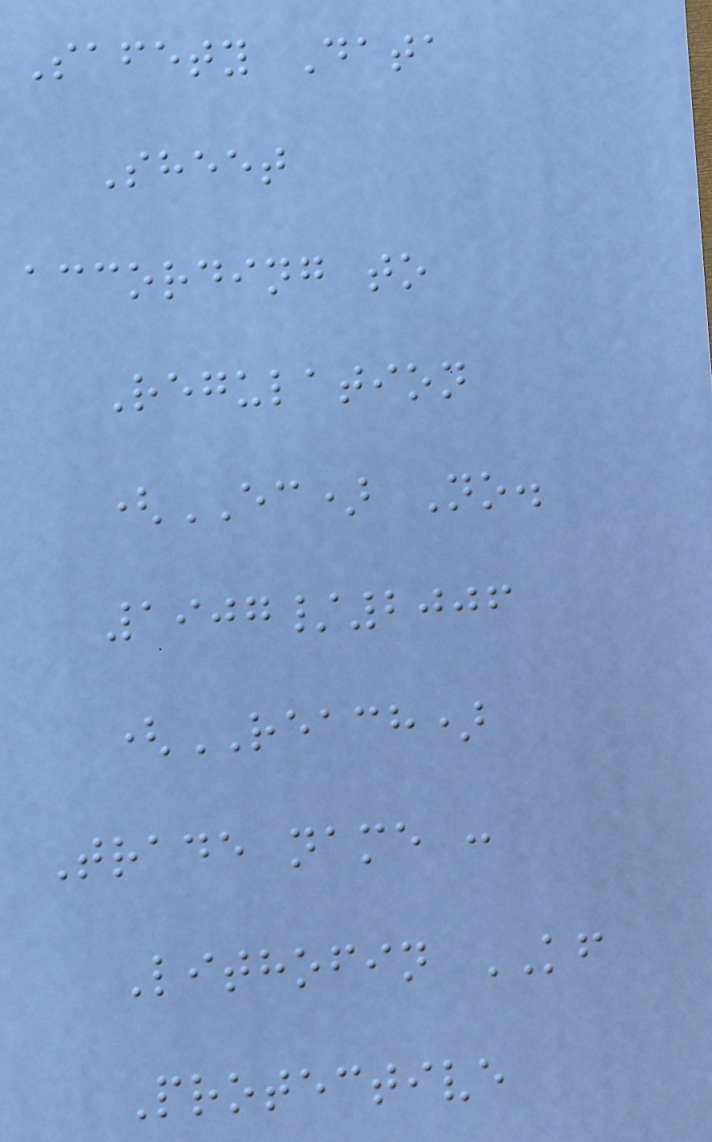Safety Data
Sheet
according to
Regulation
(EC) No.
1907/2006
(REACH)
Trade name :
Lithofin KF
Protective
